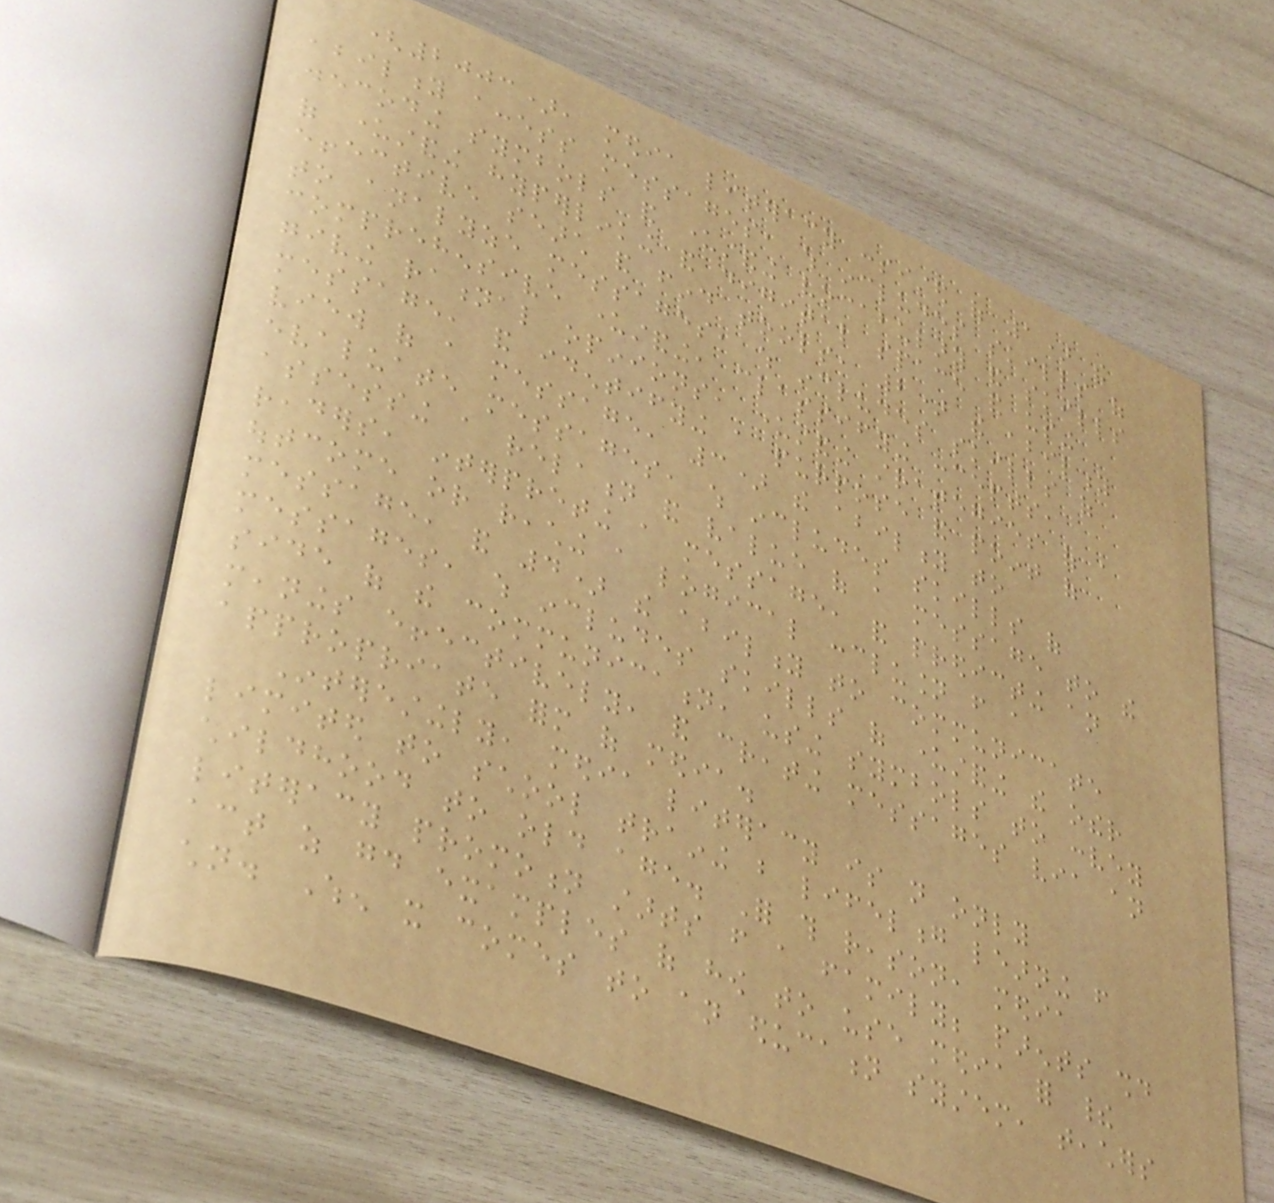(2003), media literacy consisted of 1) the
ability access messages, which includes skills of
decoding symbols and understanding vocabulary and skills
of understanding hyperlinking and digital space and using
effective search and find tools, 2) the ability
to analyze messages, which includes skills of
comprehensive understanding, classifying concepts,
giving rational opinions, understanding strategies of a
message, and identifying a purpose and point of
view of a message, 3) the ability to
evaluate messages, which includes skills of
assessing a relation and value of a message to the
readers, interpreting a message, and predicting an
outcome or reaching a logical conclusion from a
message, and 4) the ability to communicate
messages, which includes skills of understanding the other
side of the communication, using symbols to convey
meanings effectively, and creating messages via an
appropriate form of media.
Interestingly, media literacy is not only
limited to school training but lifelong learning from
childhood to old age. For this reason, media
literacy promotion starts from a family; parents should
act as good examples of how to use media for their
children. When it comes to an education system, teachers
